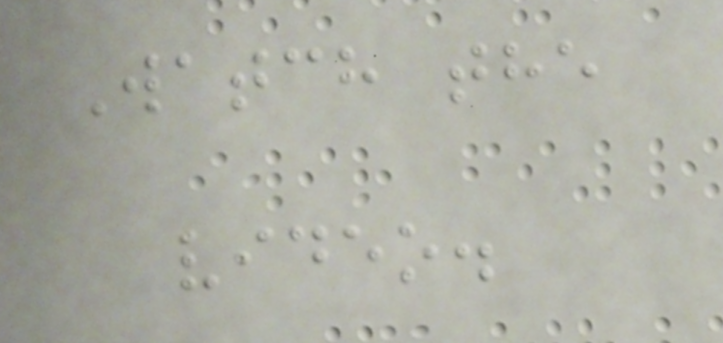Watch the
video.
